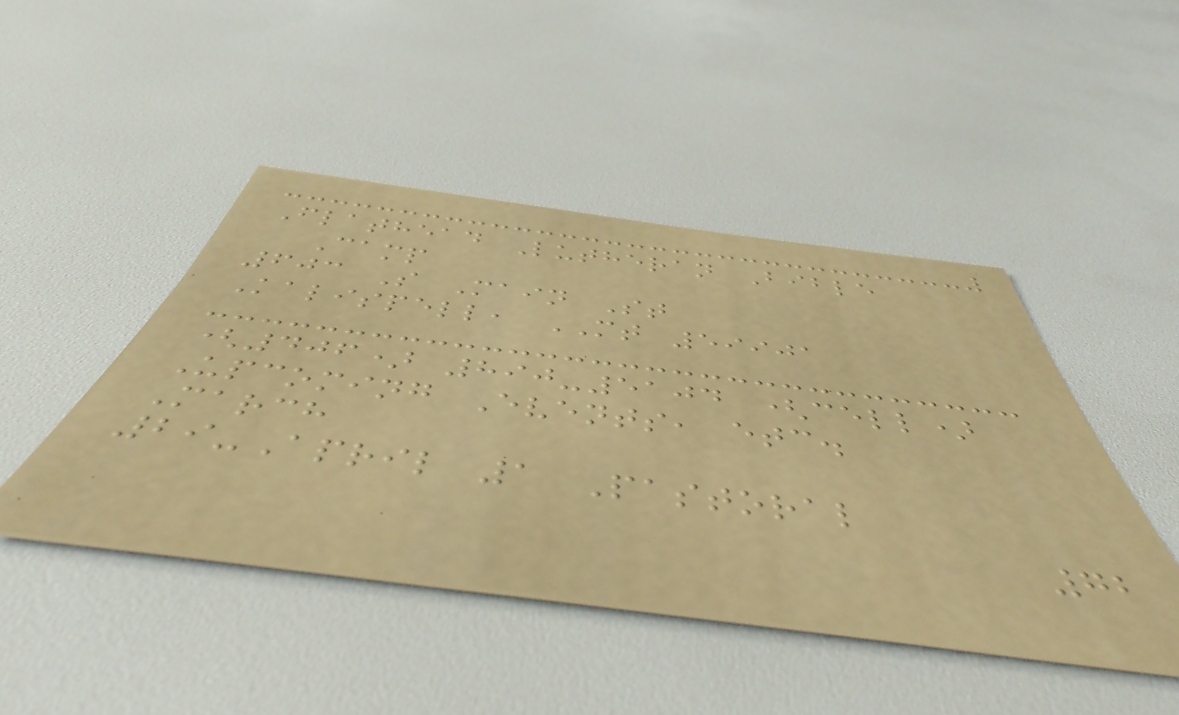Flathead Lutheran Bible
Camp
603 S Main St
Kalispell, MT 59901
(406) 890-5104 (cell)
Upcoming Events, etc.
March
29-April 1 Pastoral
72
